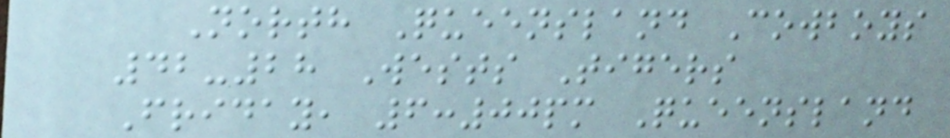North Queensland Cowboys
42-28 Wests Tigers
Friday, 6:00pm Queensland
